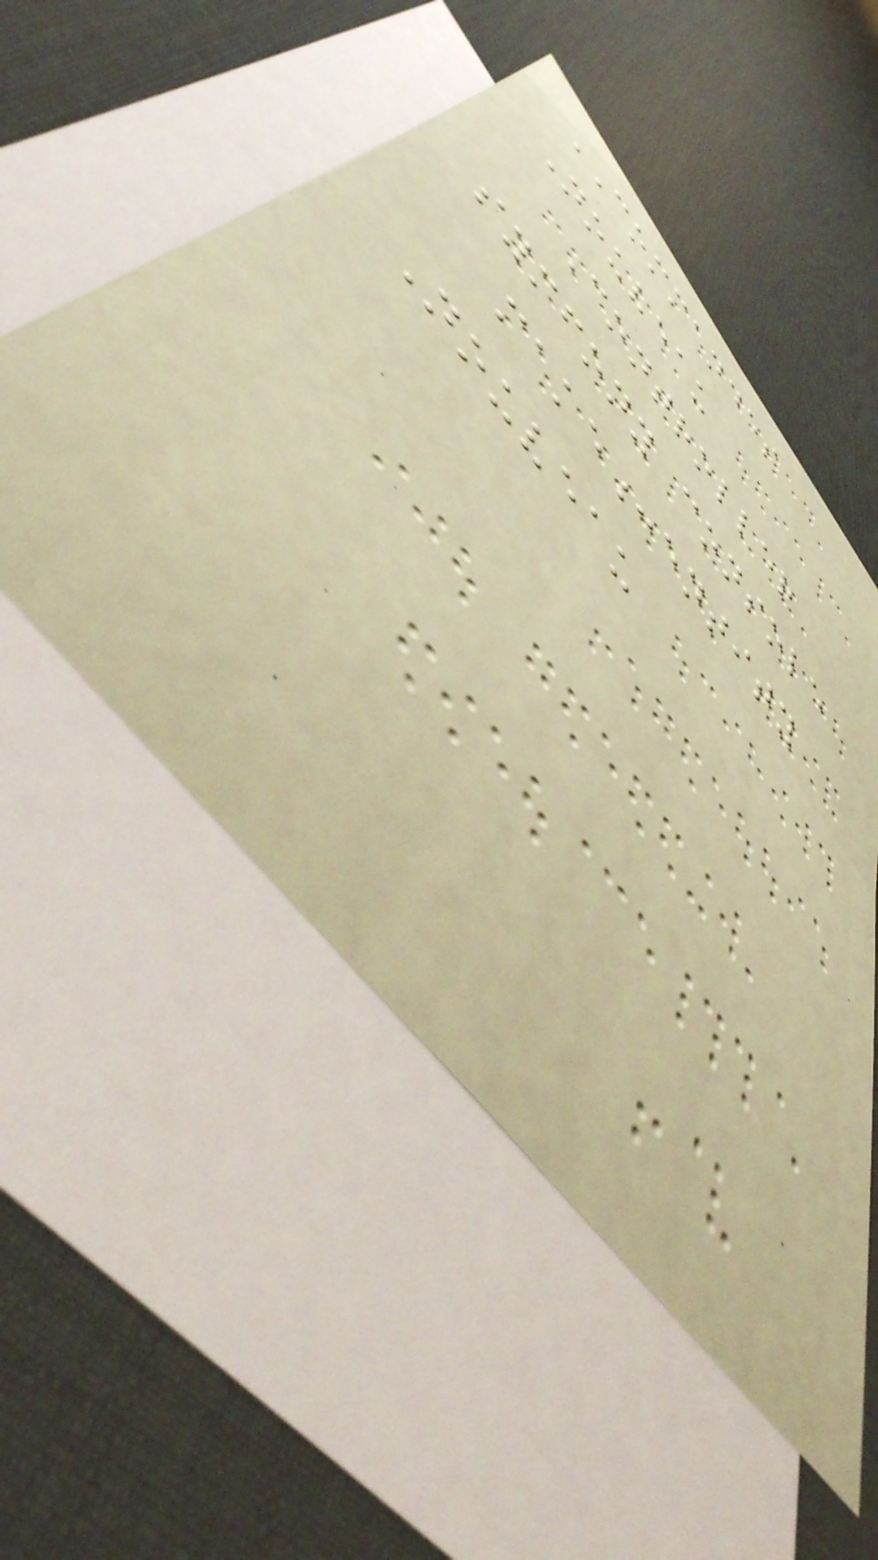COMMANDES
Nouveau
Controller
symfony console
make:entity
Nouveau
